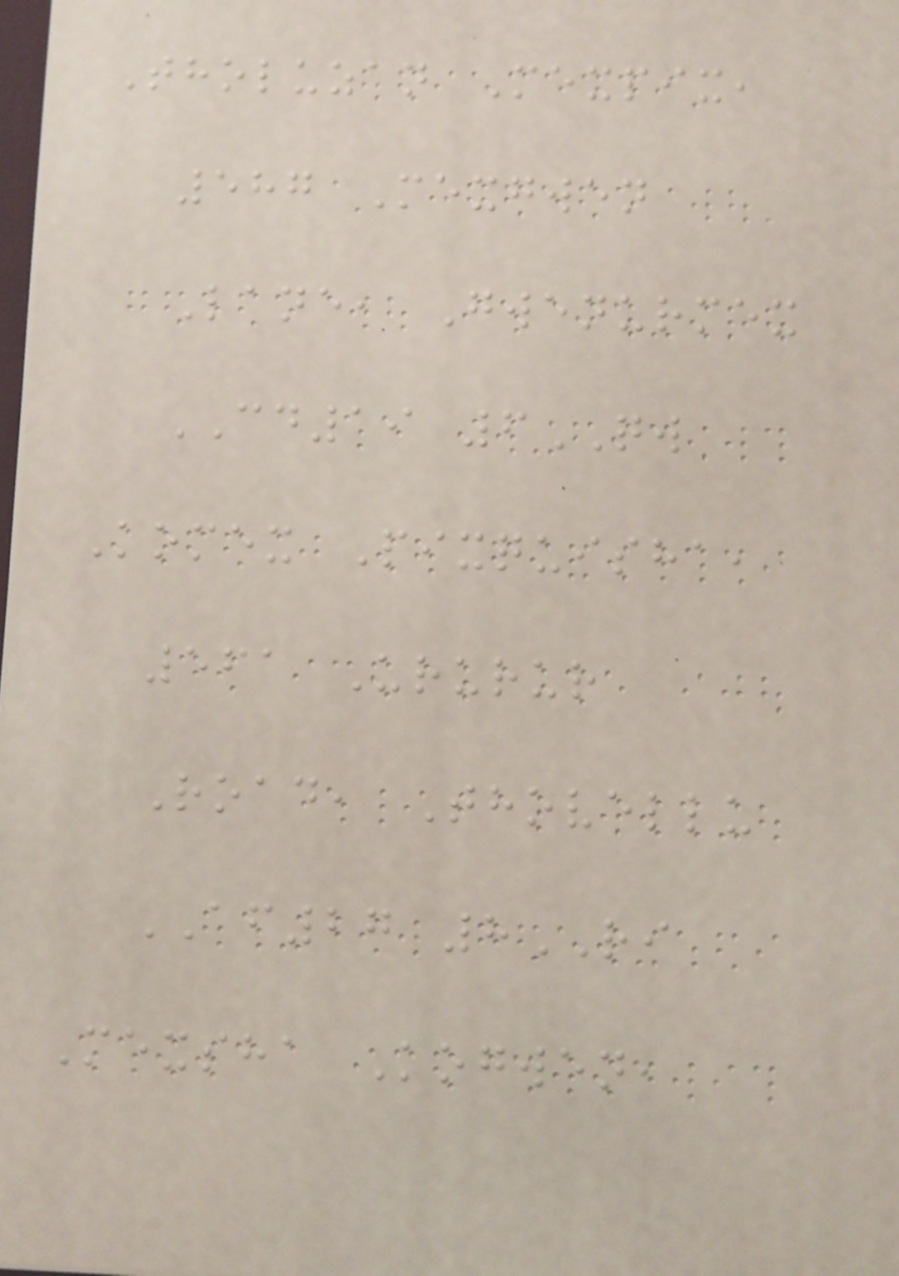Tholuzan Mexpix,
587 Mexgwen
Lane, Gwenurmex
CD19 6QW
Komex Pixquisha,
561 Ururur
Road, Thovellu
AF27 8RI
Mexsha Kogwen,
